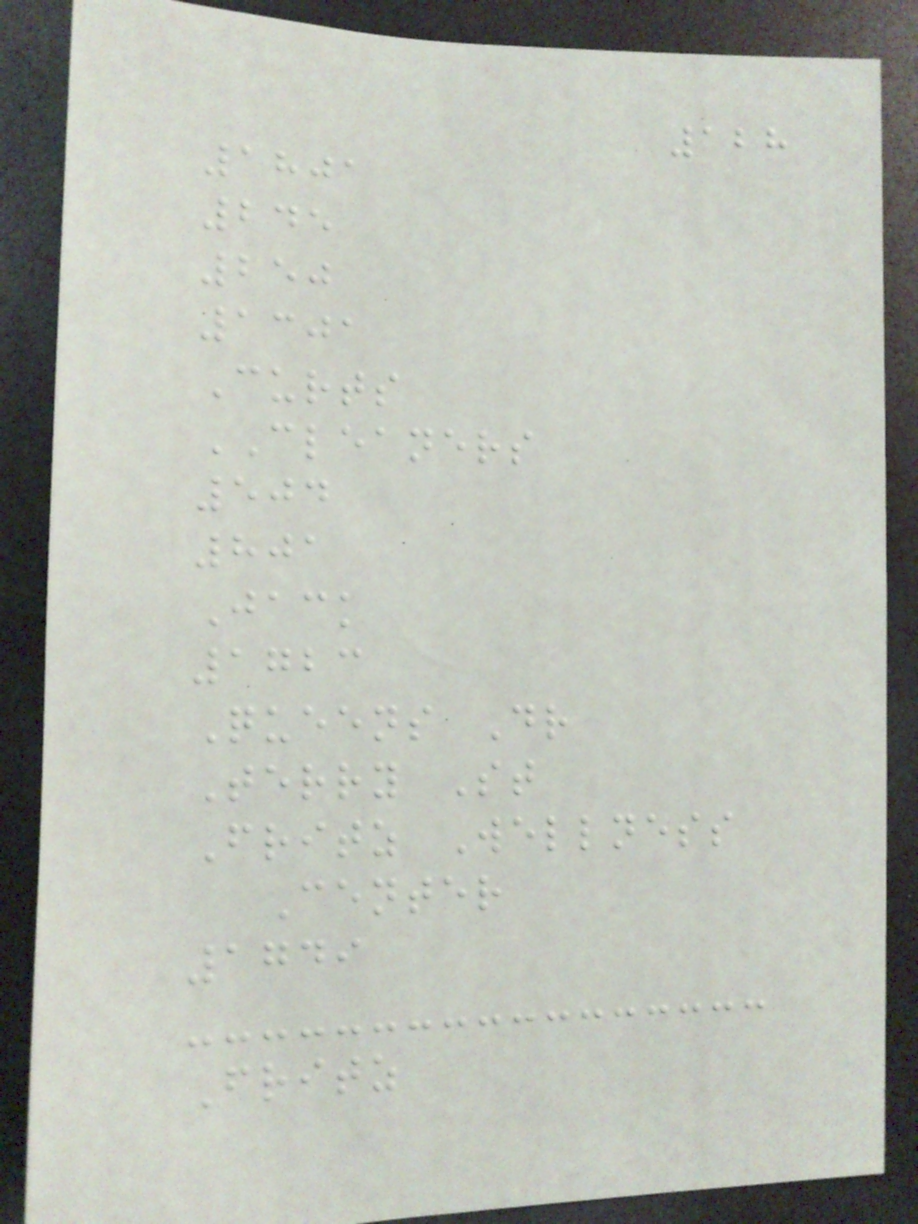128
1801
245
250
1301
Curts
CLEANERS
504
801
Jack
1723
Queens Dr
Terry St
Fritz Wellness
Center
1749
Fritz
